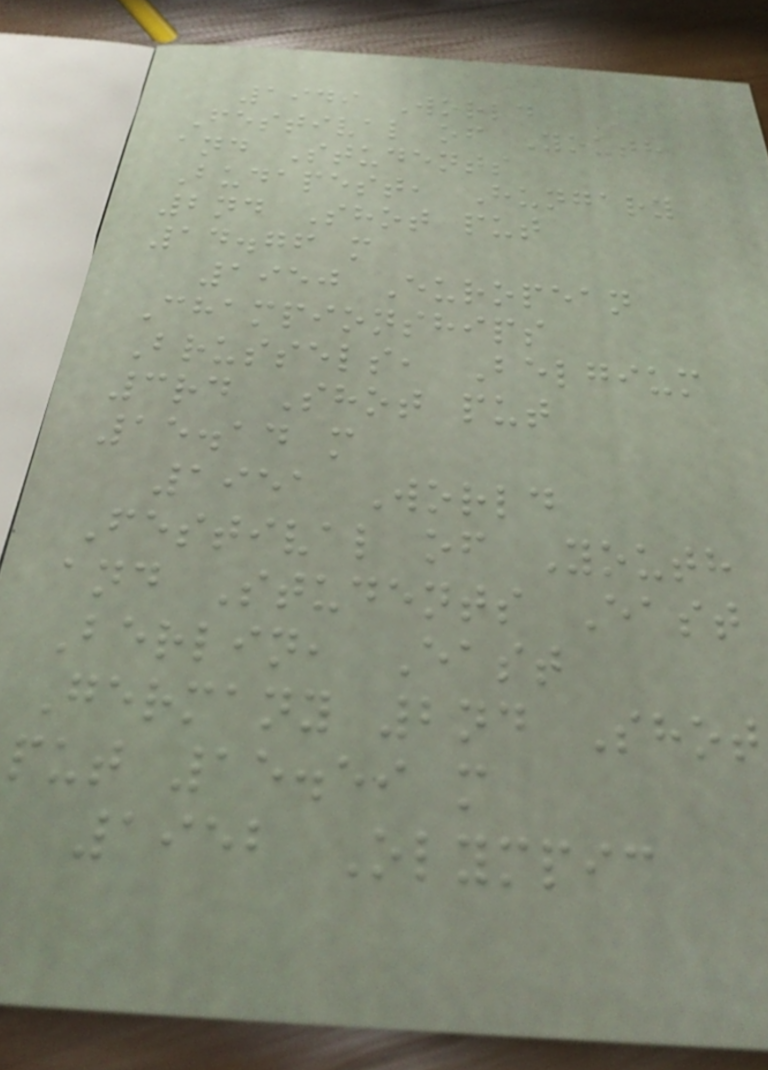1949 World
Festival of Youth
and Students
Budapest, Hungary
2nd Shot put
14.76 m
1950 European
Championships
Brussels, Belgium
3rd Shot put
15.14 m
1951 World
Festival of Youth
and Students East
Berlin, East
Germany 2nd Shot
put 15.59 m
1952 Olympic
